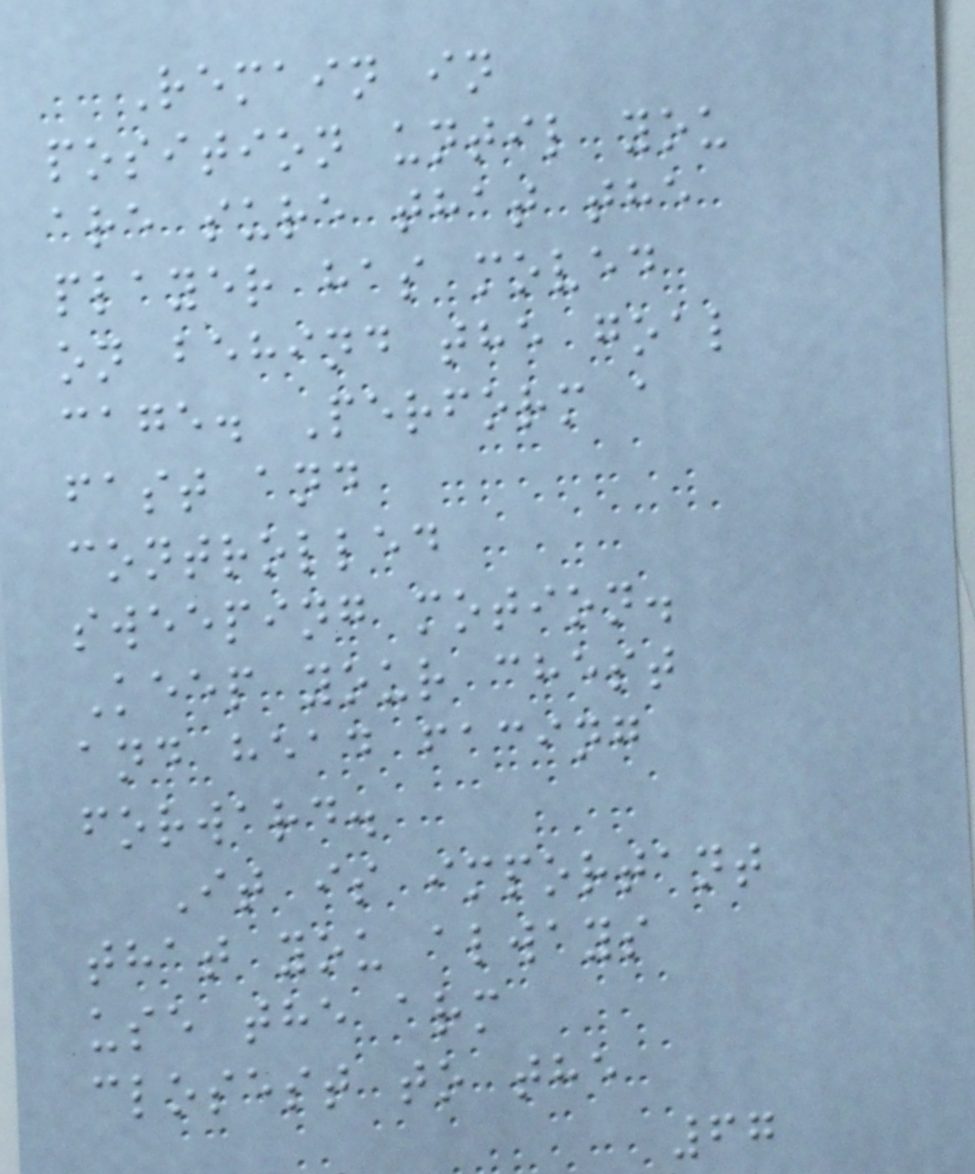Remain in
position until you
are sure that the
player has moved
on behind the goal
cage. Perform a
fast and
controlled
sweeping motion.
Keep your chest
and head facing
forward.
It is important
that you always
use the arm
closest to the
67
